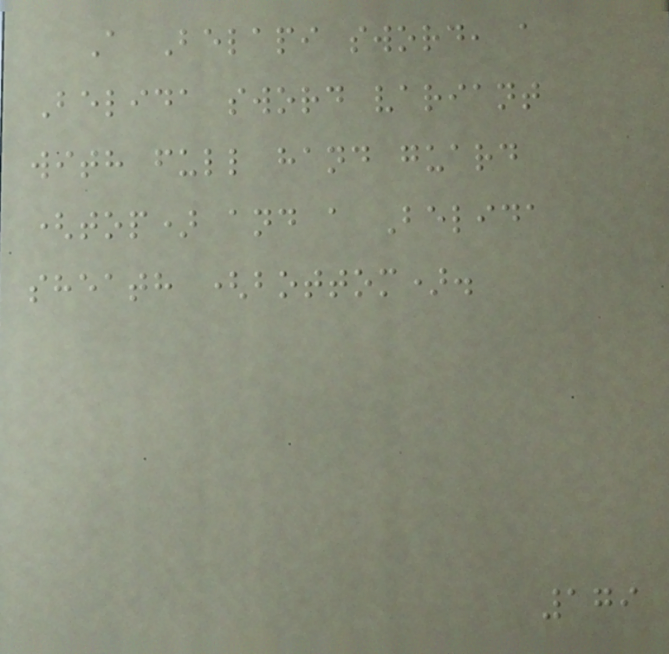A Belapi sword, a
Belida sword variant
with full hand guard
(top) and a Belida
sheath (bottom).
179
